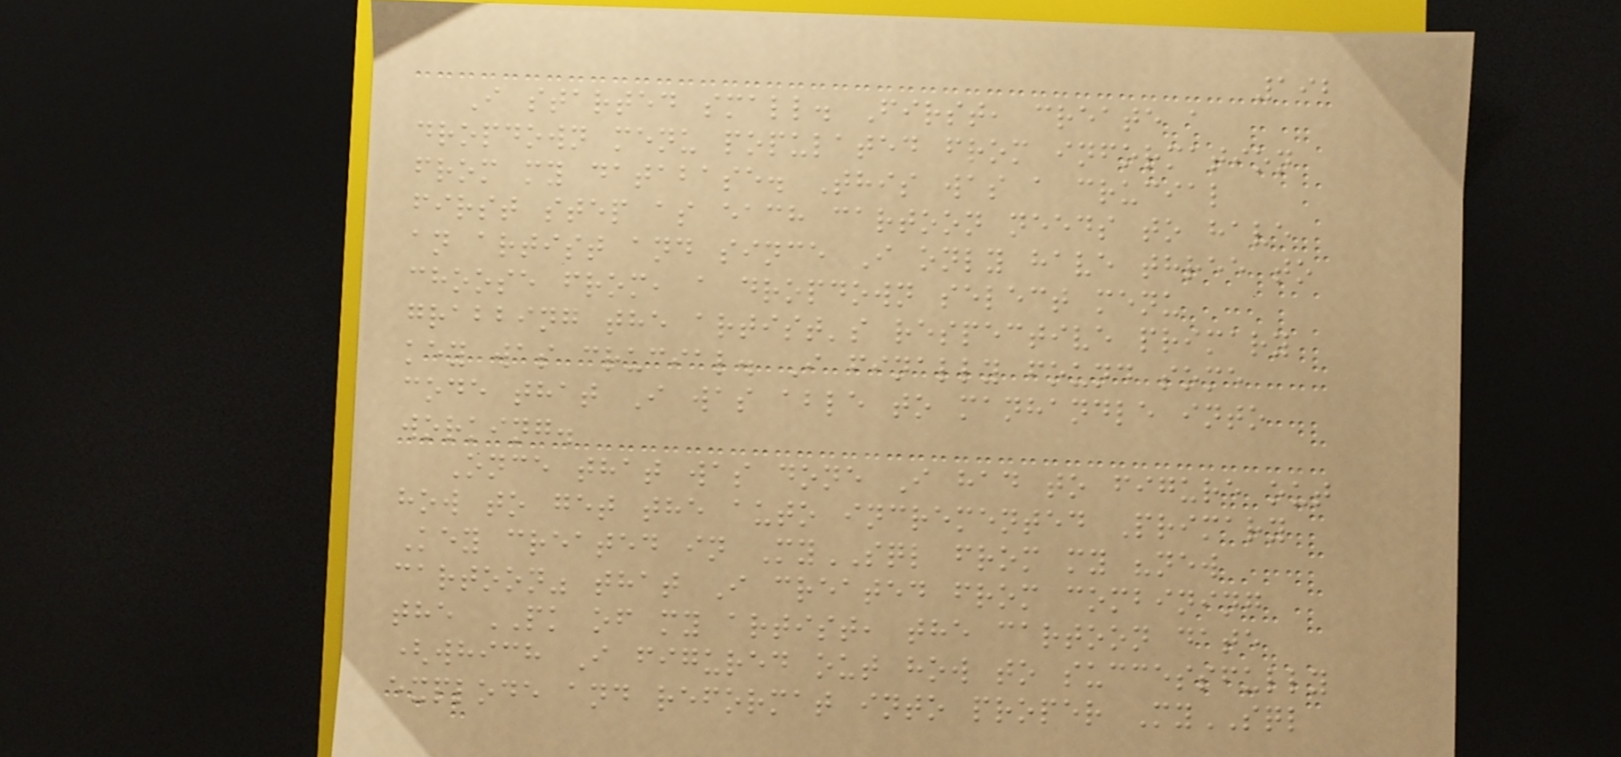192
I started small. First, create a
dropdown menu populated from information
from my database. This was a crucial
first step as each cartoon needs to have
an artist and since I only have three to
choose from, a dropdown select menu
grabbing the artist's respective primary
key was crucial. I finally found some
code that I was able to manhandle into
working.
Once that was done I had to figure out
how to get the auto incremented Primary
Key created in MySQL from my "new
cartoon" that I created from combining
the PK of my artist, the cartoon date
(which I figured out how to successfully
explode and reformat into proper MySQL
